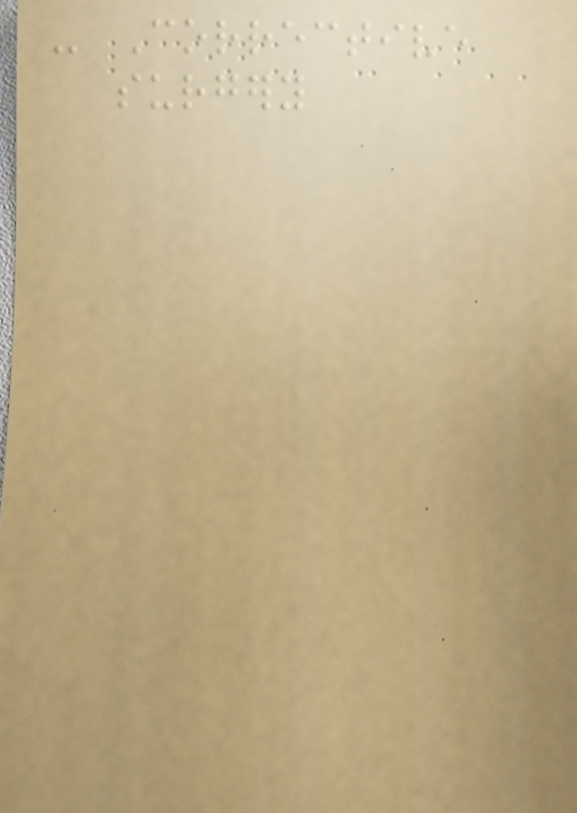- Corrective
surgery
